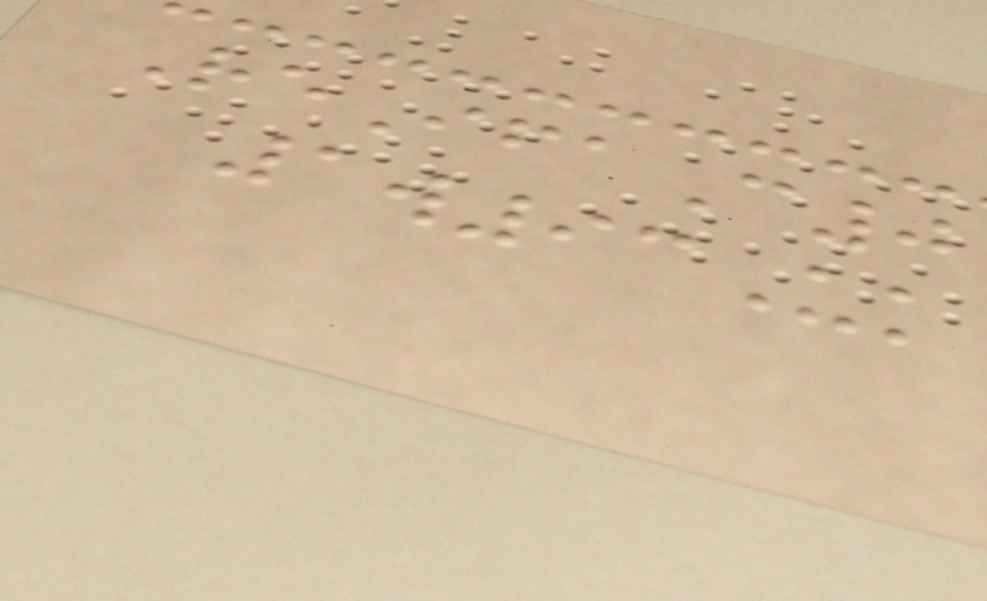ReIfaC0
1w93Uk
